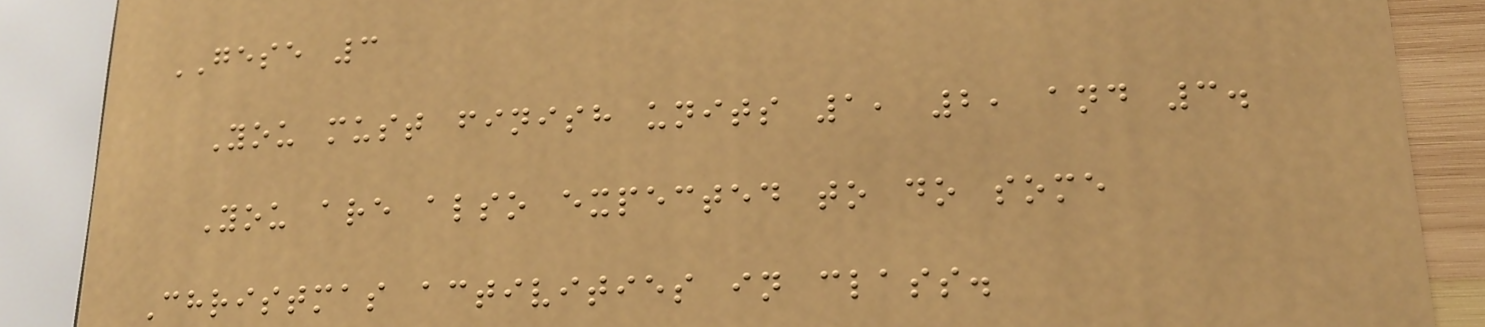GESE 3
You must finish units 1, 2, and 3.
You are also expected to do some
Christmas activities in class.
